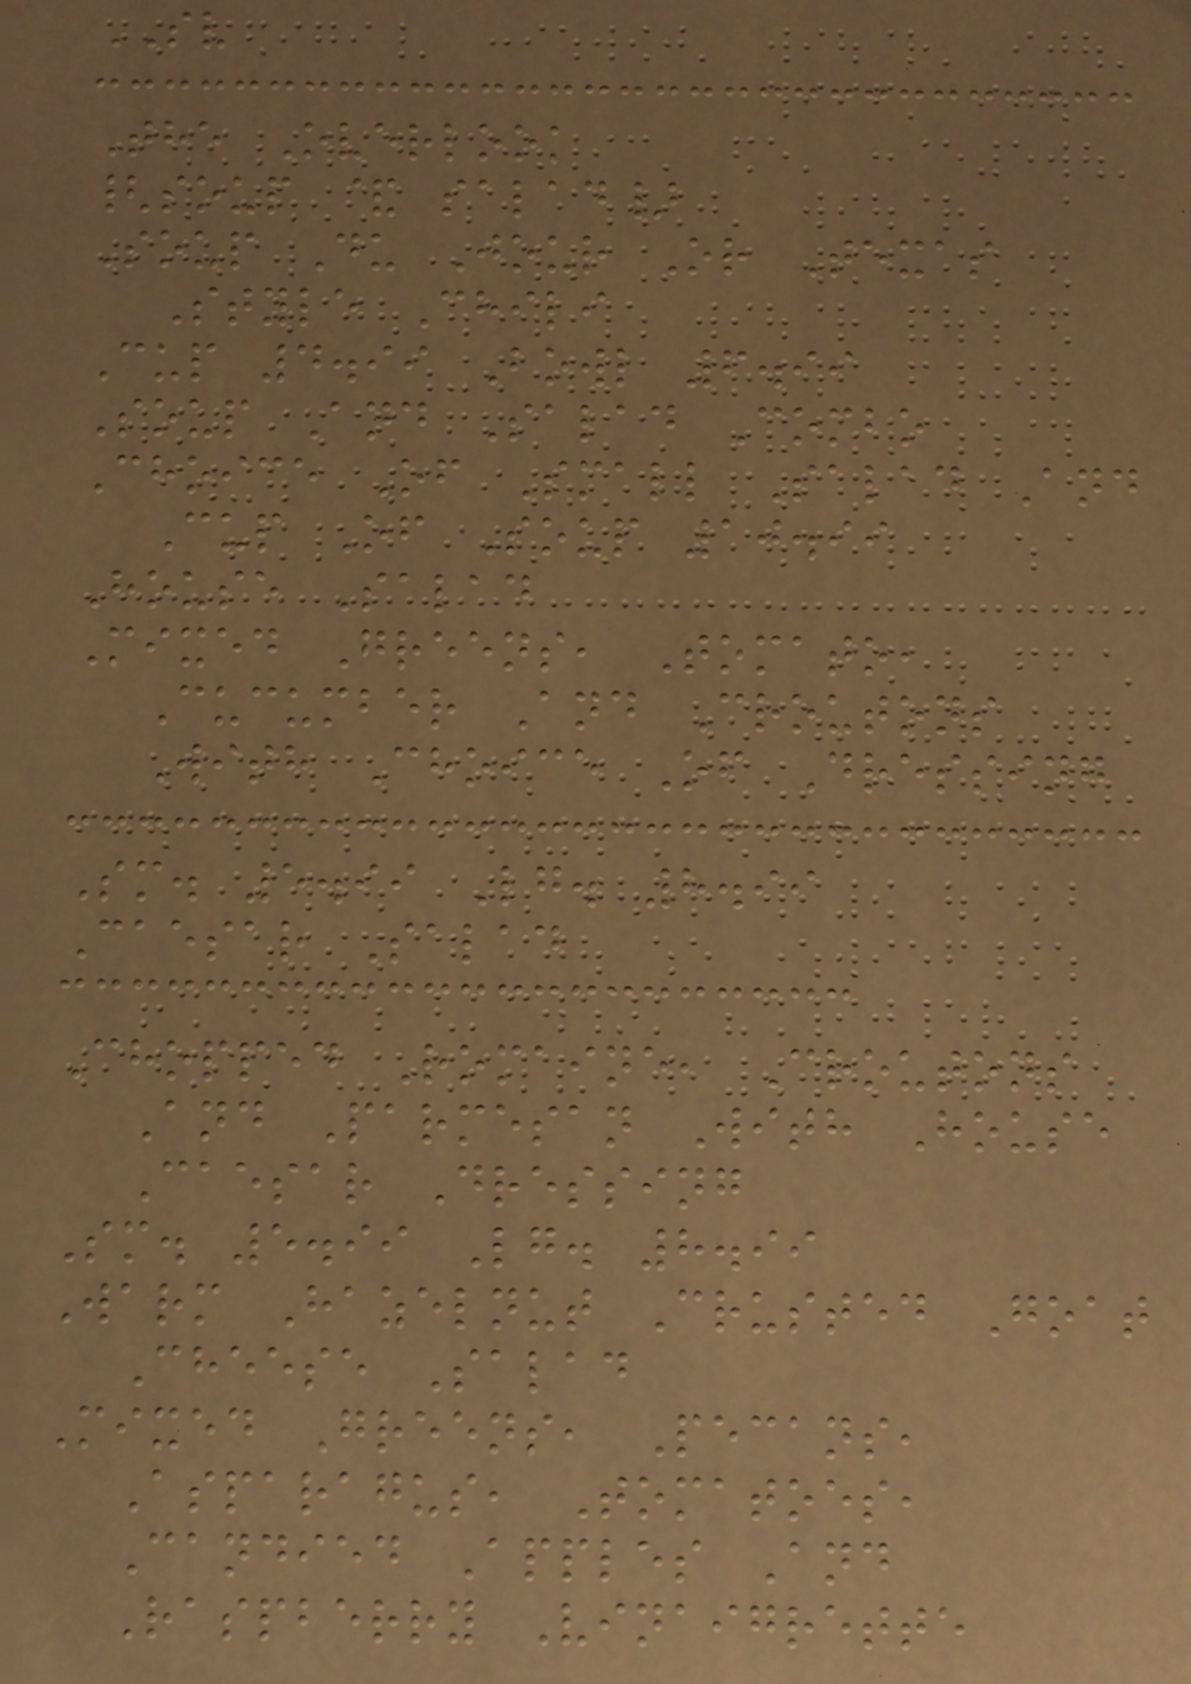SV
The Overlook
{soup & salad}
Soup Du Jour Or Texas
Style Chili
Cup 4.99 Bowl 6.99
Soup And Salad Combo
Choice Of Small Salad And
Cup Of Soup 10.99
House Salad
Mixed Greens, Tomato,
Cucumber And Croutons
With Choice Of Dressing
Sm. 5.99 Lg. 8.99
Caesar Salad
Chopped Romaine, Croutons
And Parmesan With House
Caesar Dressing
Sm. 5.99 Lg. 8.99
Warm Hazelnut Crusted Goat
Cheese Salad
Mixed Greens, Pecans,
Asparagus, Tomatoes,
Candied Apples And
Raspberry Vinaigrette
